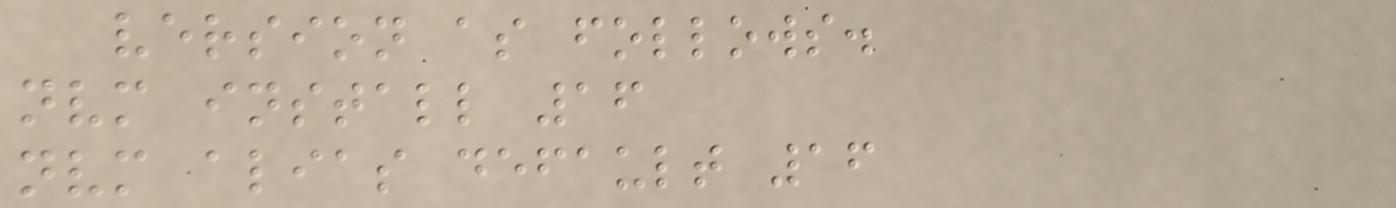version as follows.
nvm install 16
nvm alias default 16
